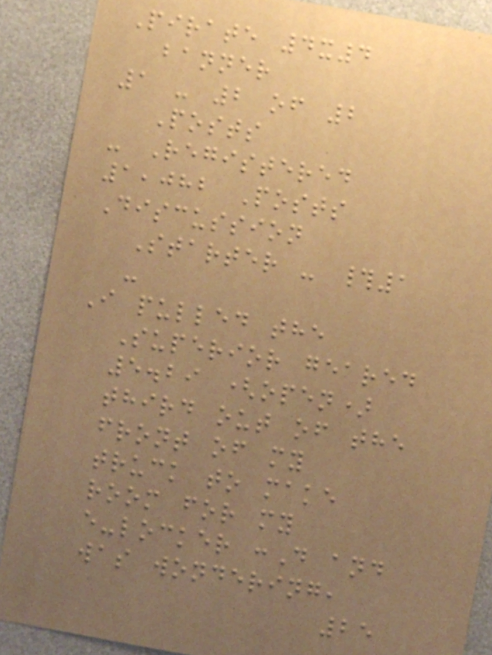Pirate 4x4
banner
1 - 2 of 2
Posts
- Registered
1,082 Posts
Discussion
Starter - #1
-
I pulled the
Superior geared
5.29 (open)
third out of the
front of my
truck to make
room for my
e-locker :D and
was wondering,
25
